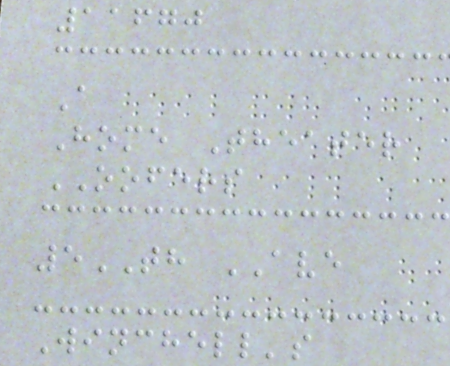11670
A
Home Theater
OOFERS
5TH AVE
Winchell's
